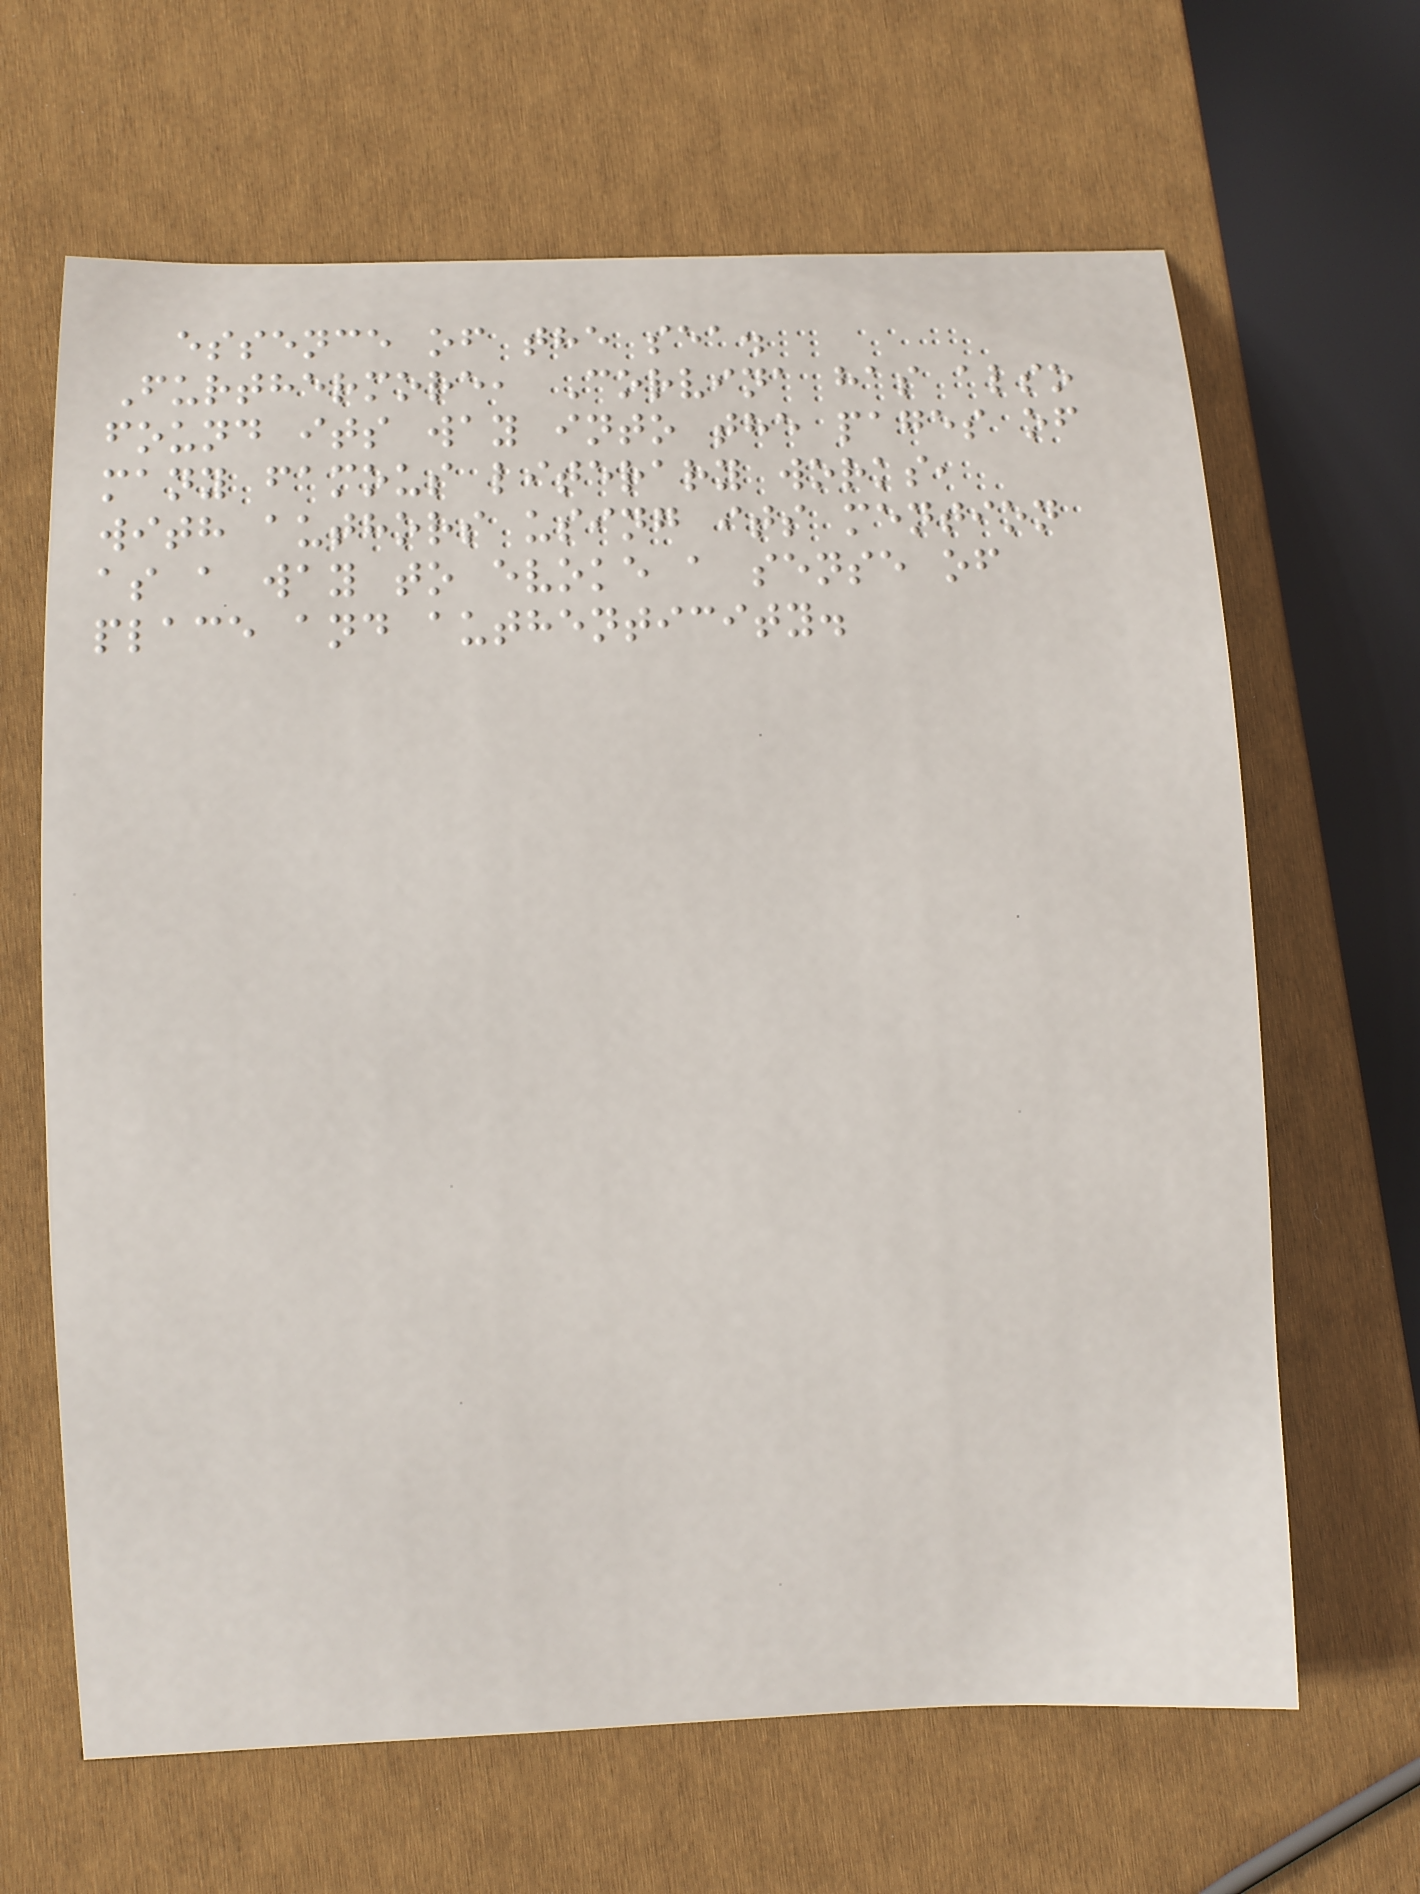essence of the sea.
Furthermore, Corvina has also
found its way into the pages of
many famous literary works,
with authors using its mention
as a way to evoke a sense of
place and authenticity.
